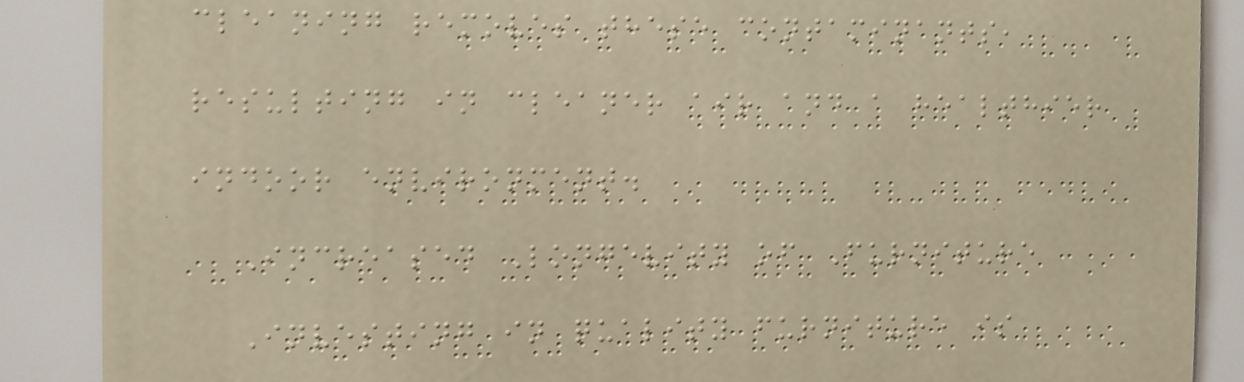cleaning removes these contaminants,
resulting in cleaner air and a healthier
indoor environment.
Increased Longevity of Furniture
Investing in quality furniture is
